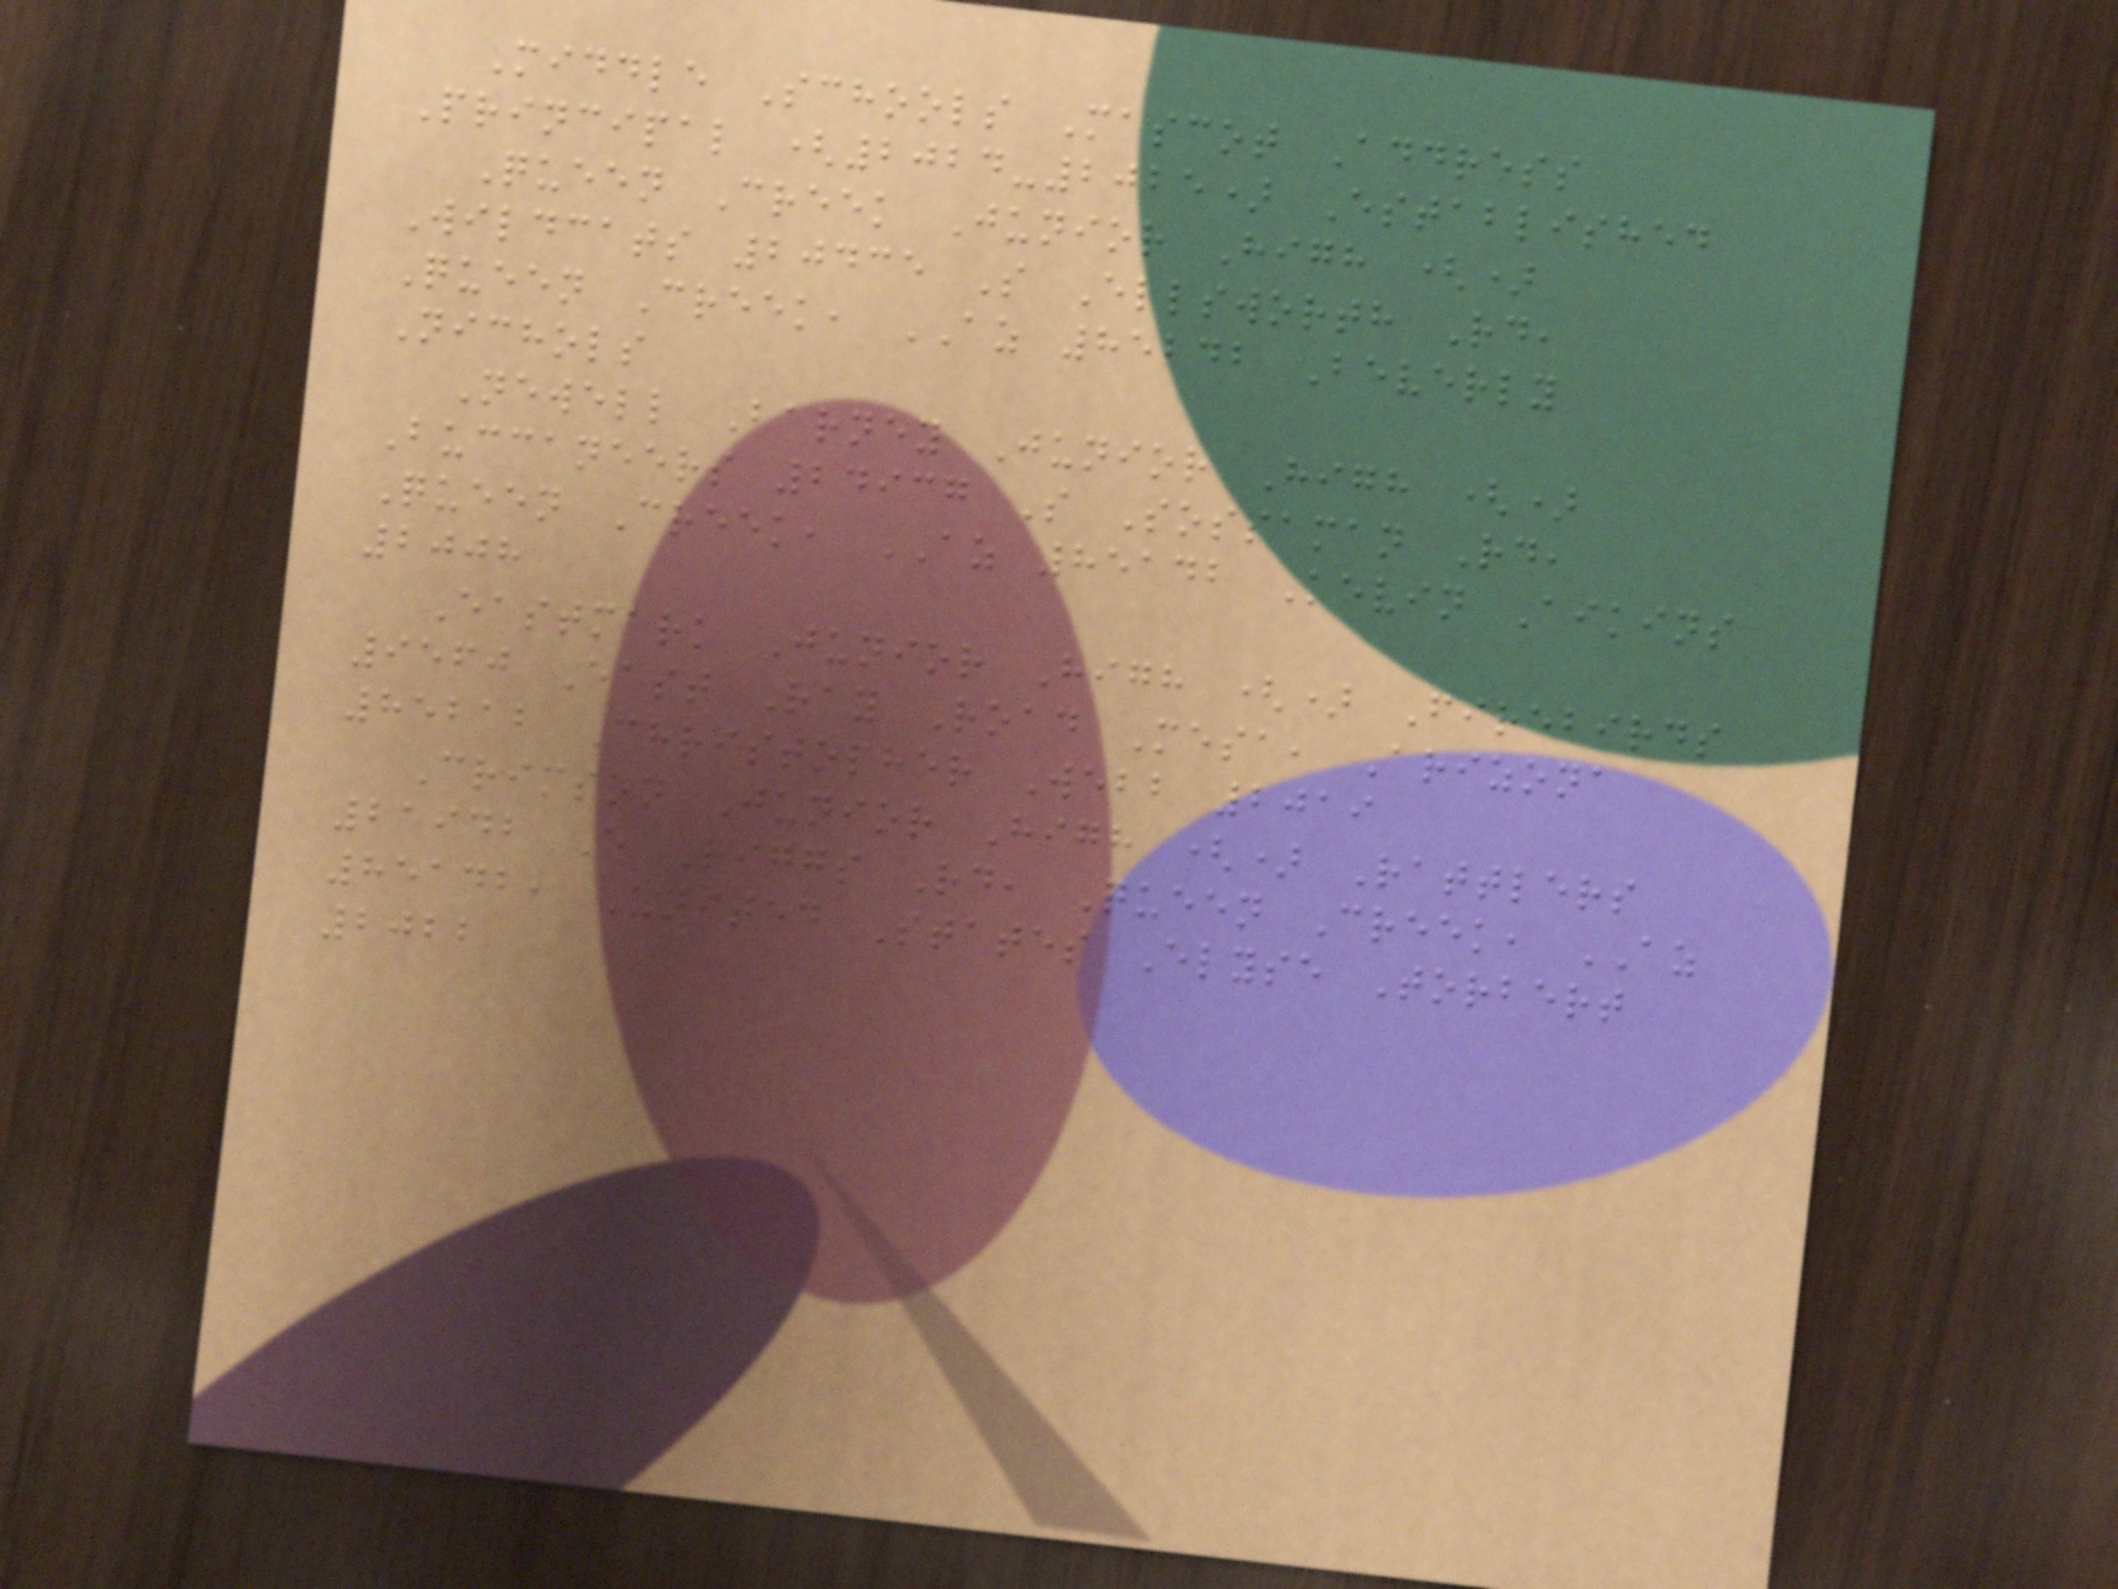Middle Schools Mascot Address
Principal (2024-2025) Established
Queen Creek Junior High ()
Wildcats 20435 S Ellsworth Rd,
Queen Creek, AZ 85242 Beverly
Nichols
Newell Barney Junior High ()
Buccaneers 24937 S Sossaman Rd,
Queen Creek, AZ 85142 Kevin Aikins
2008
Eastmark Junior High () Firebirds
9560 East Ray Road Mesa, Arizona
85212 Christopher Webb 2019
Crimson Junior High () Rattlers
21942 E Riggs Rd, Queen Creek, AZ
85142, United States Elyse Torbert
2022
